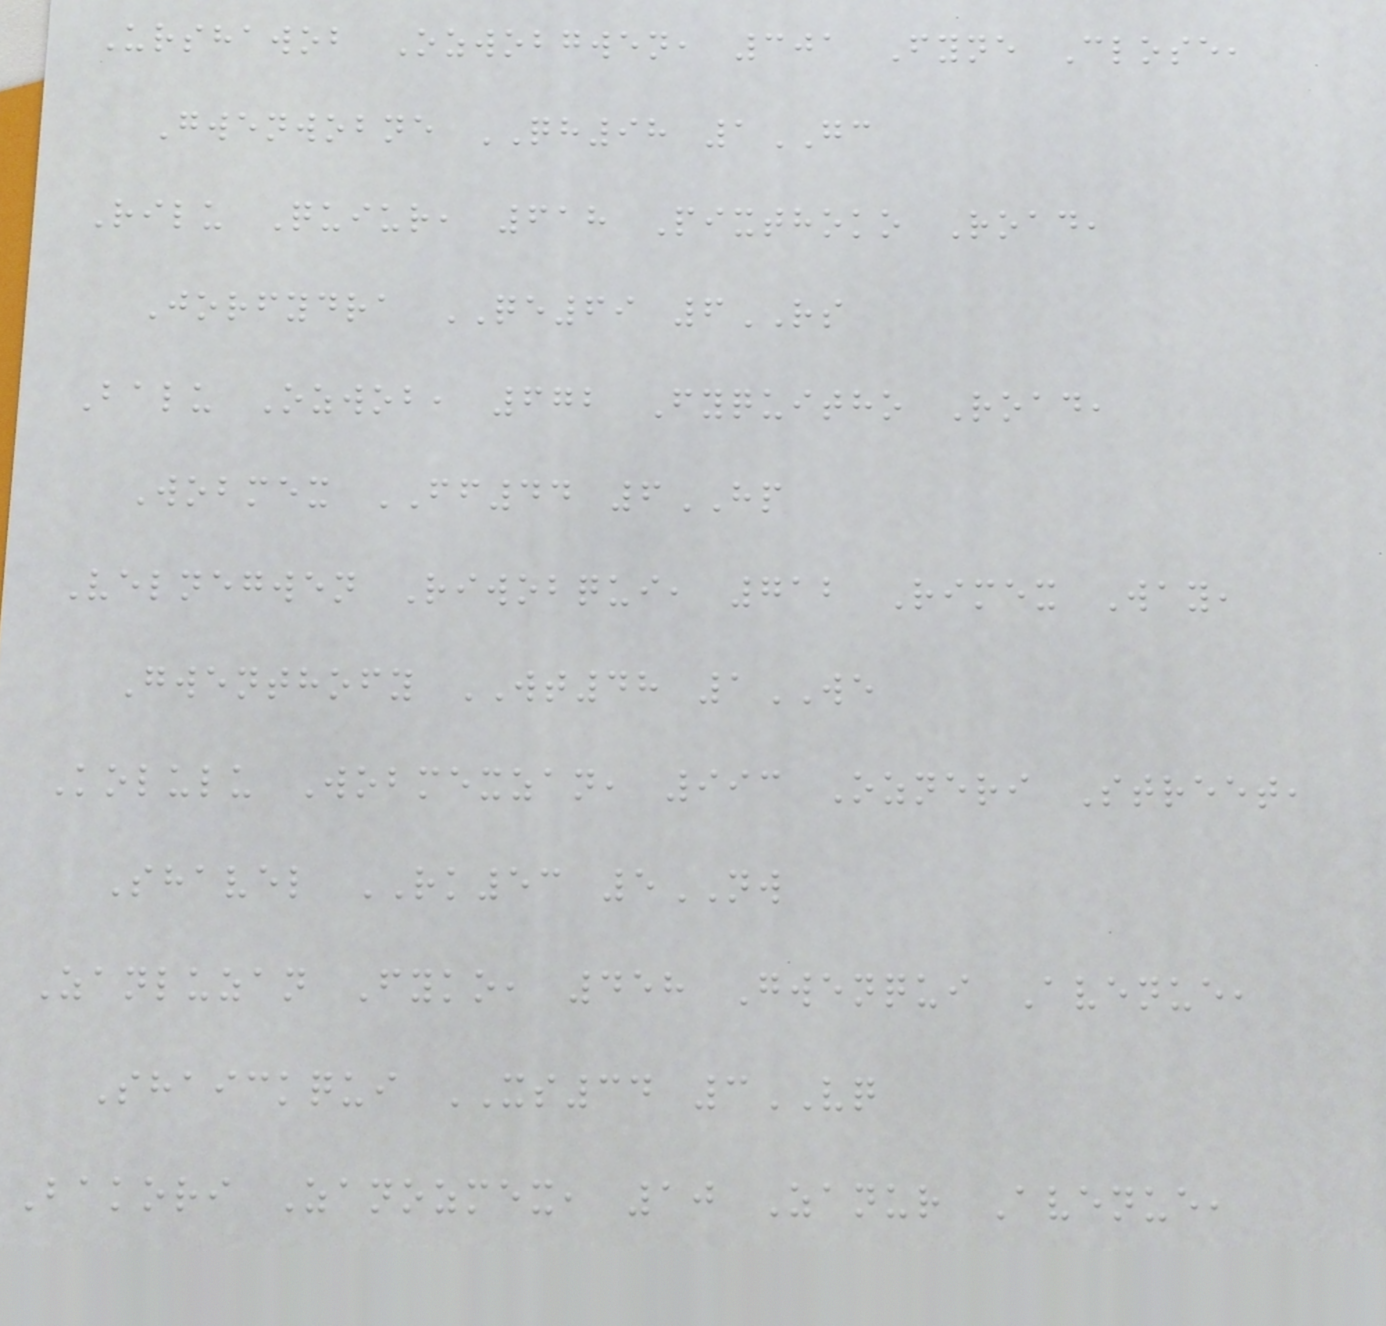Urshawob Ozwobgwen, 301 Fyne Close,
Gwenwobne QH98 1GC
Rilu Quiur, 618 Pixthoko Road,
Jorfydra QE69 6RS
Balu Ozwob, 672 Fyquitho Road,
Wobmex FF44 6HP
Velnegwen Riwobqui, 712 Rimex Way,
Gwenthofy WT48 1WE
Kolulu Wobmexzan, 993 Ozneri Street,
Shavel RK53 5NW
Zanluzan Fyko, 458 Gwenqui Avenue,
Shaickqui XS34 3VQ
Bakori Zanozmex, 10 Zanur Avenue,
